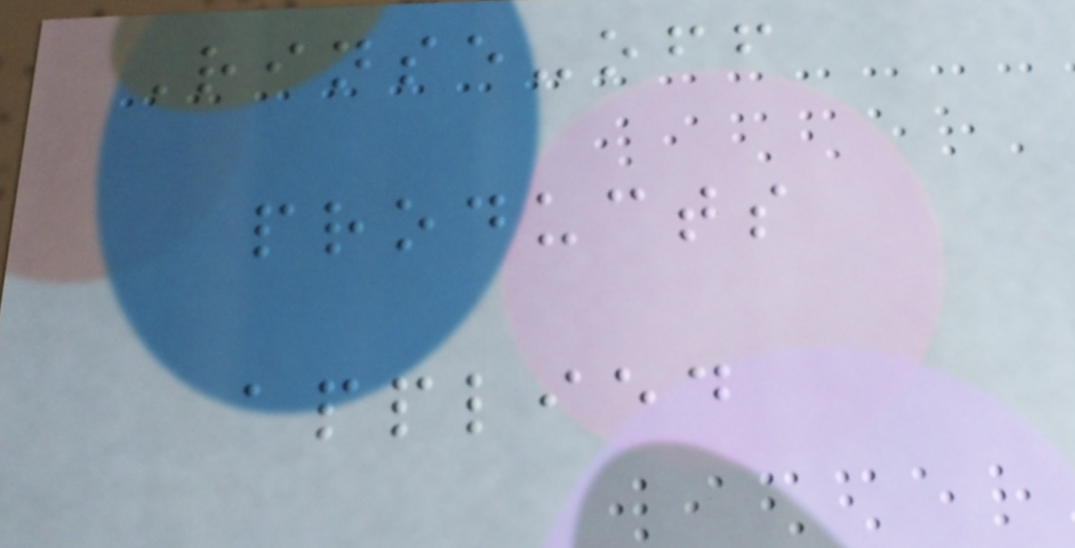Rinse-off
products
applied
